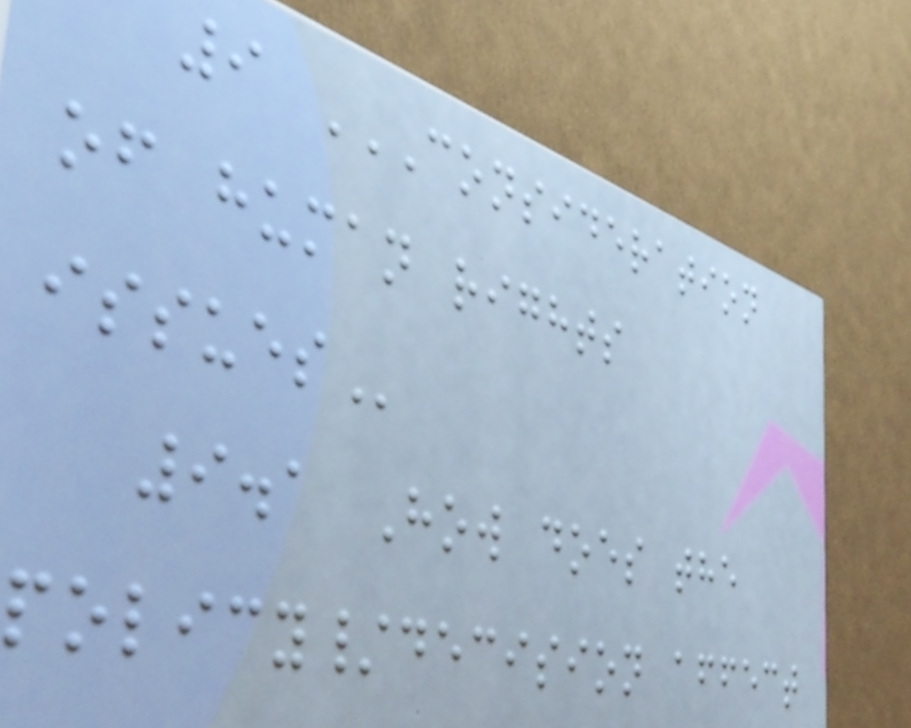9 CONSIDERATION
OF HUMAN RIGHTS
ISSUES
9.1 How does the
policy/decision affect
